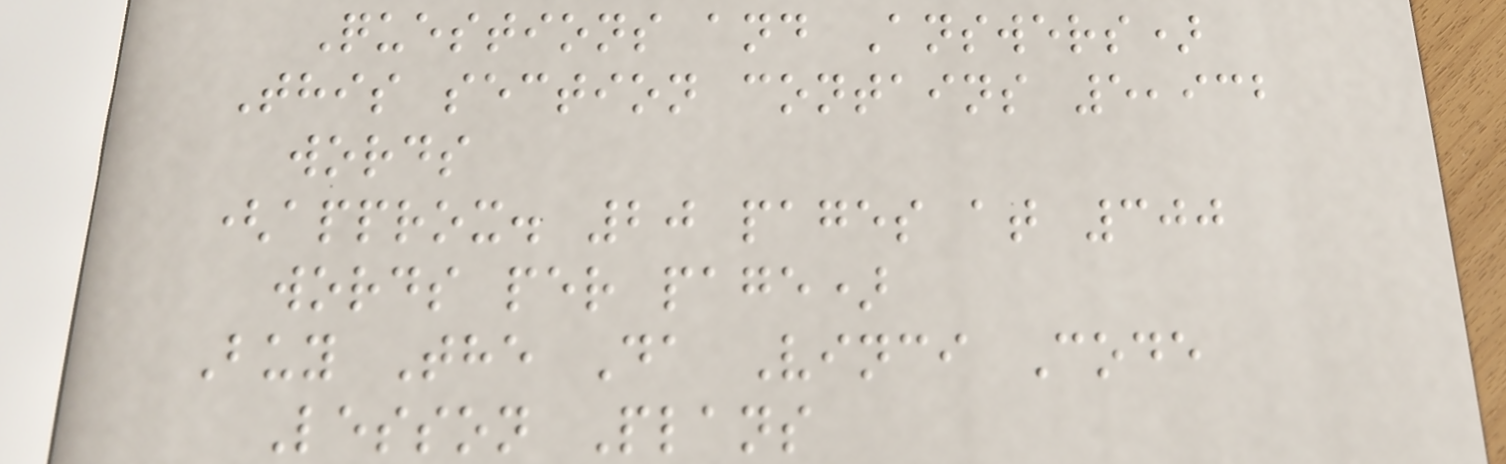Questions and Answers)
This section contains 5,932
words
(approx. 20 pages at 300
words per page)
Buy The Da Vinci Code
Lesson Plans
